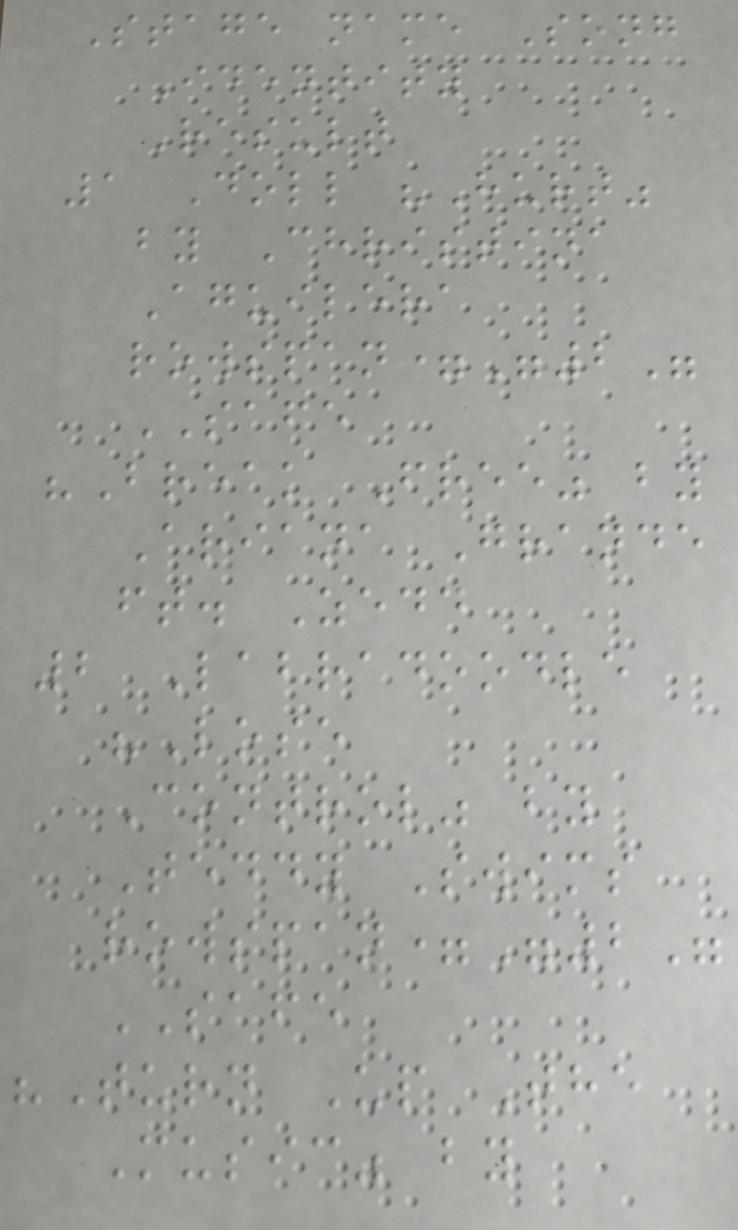Stage name Song
Identity
Result
1 Doll "Hurt"
by Christina
Aguilera
rowspan="2"
SAFE
"Break Free" by
Ariana Grande
ft. Zedd
2 Labradoodle
"Lose
Control" by
Teddy Swims
rowspan="2"
SAFE
"Turn Up The
Music" by
